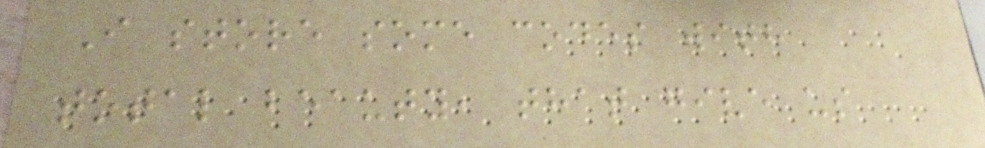I store some codes with
total beauty, that give us
